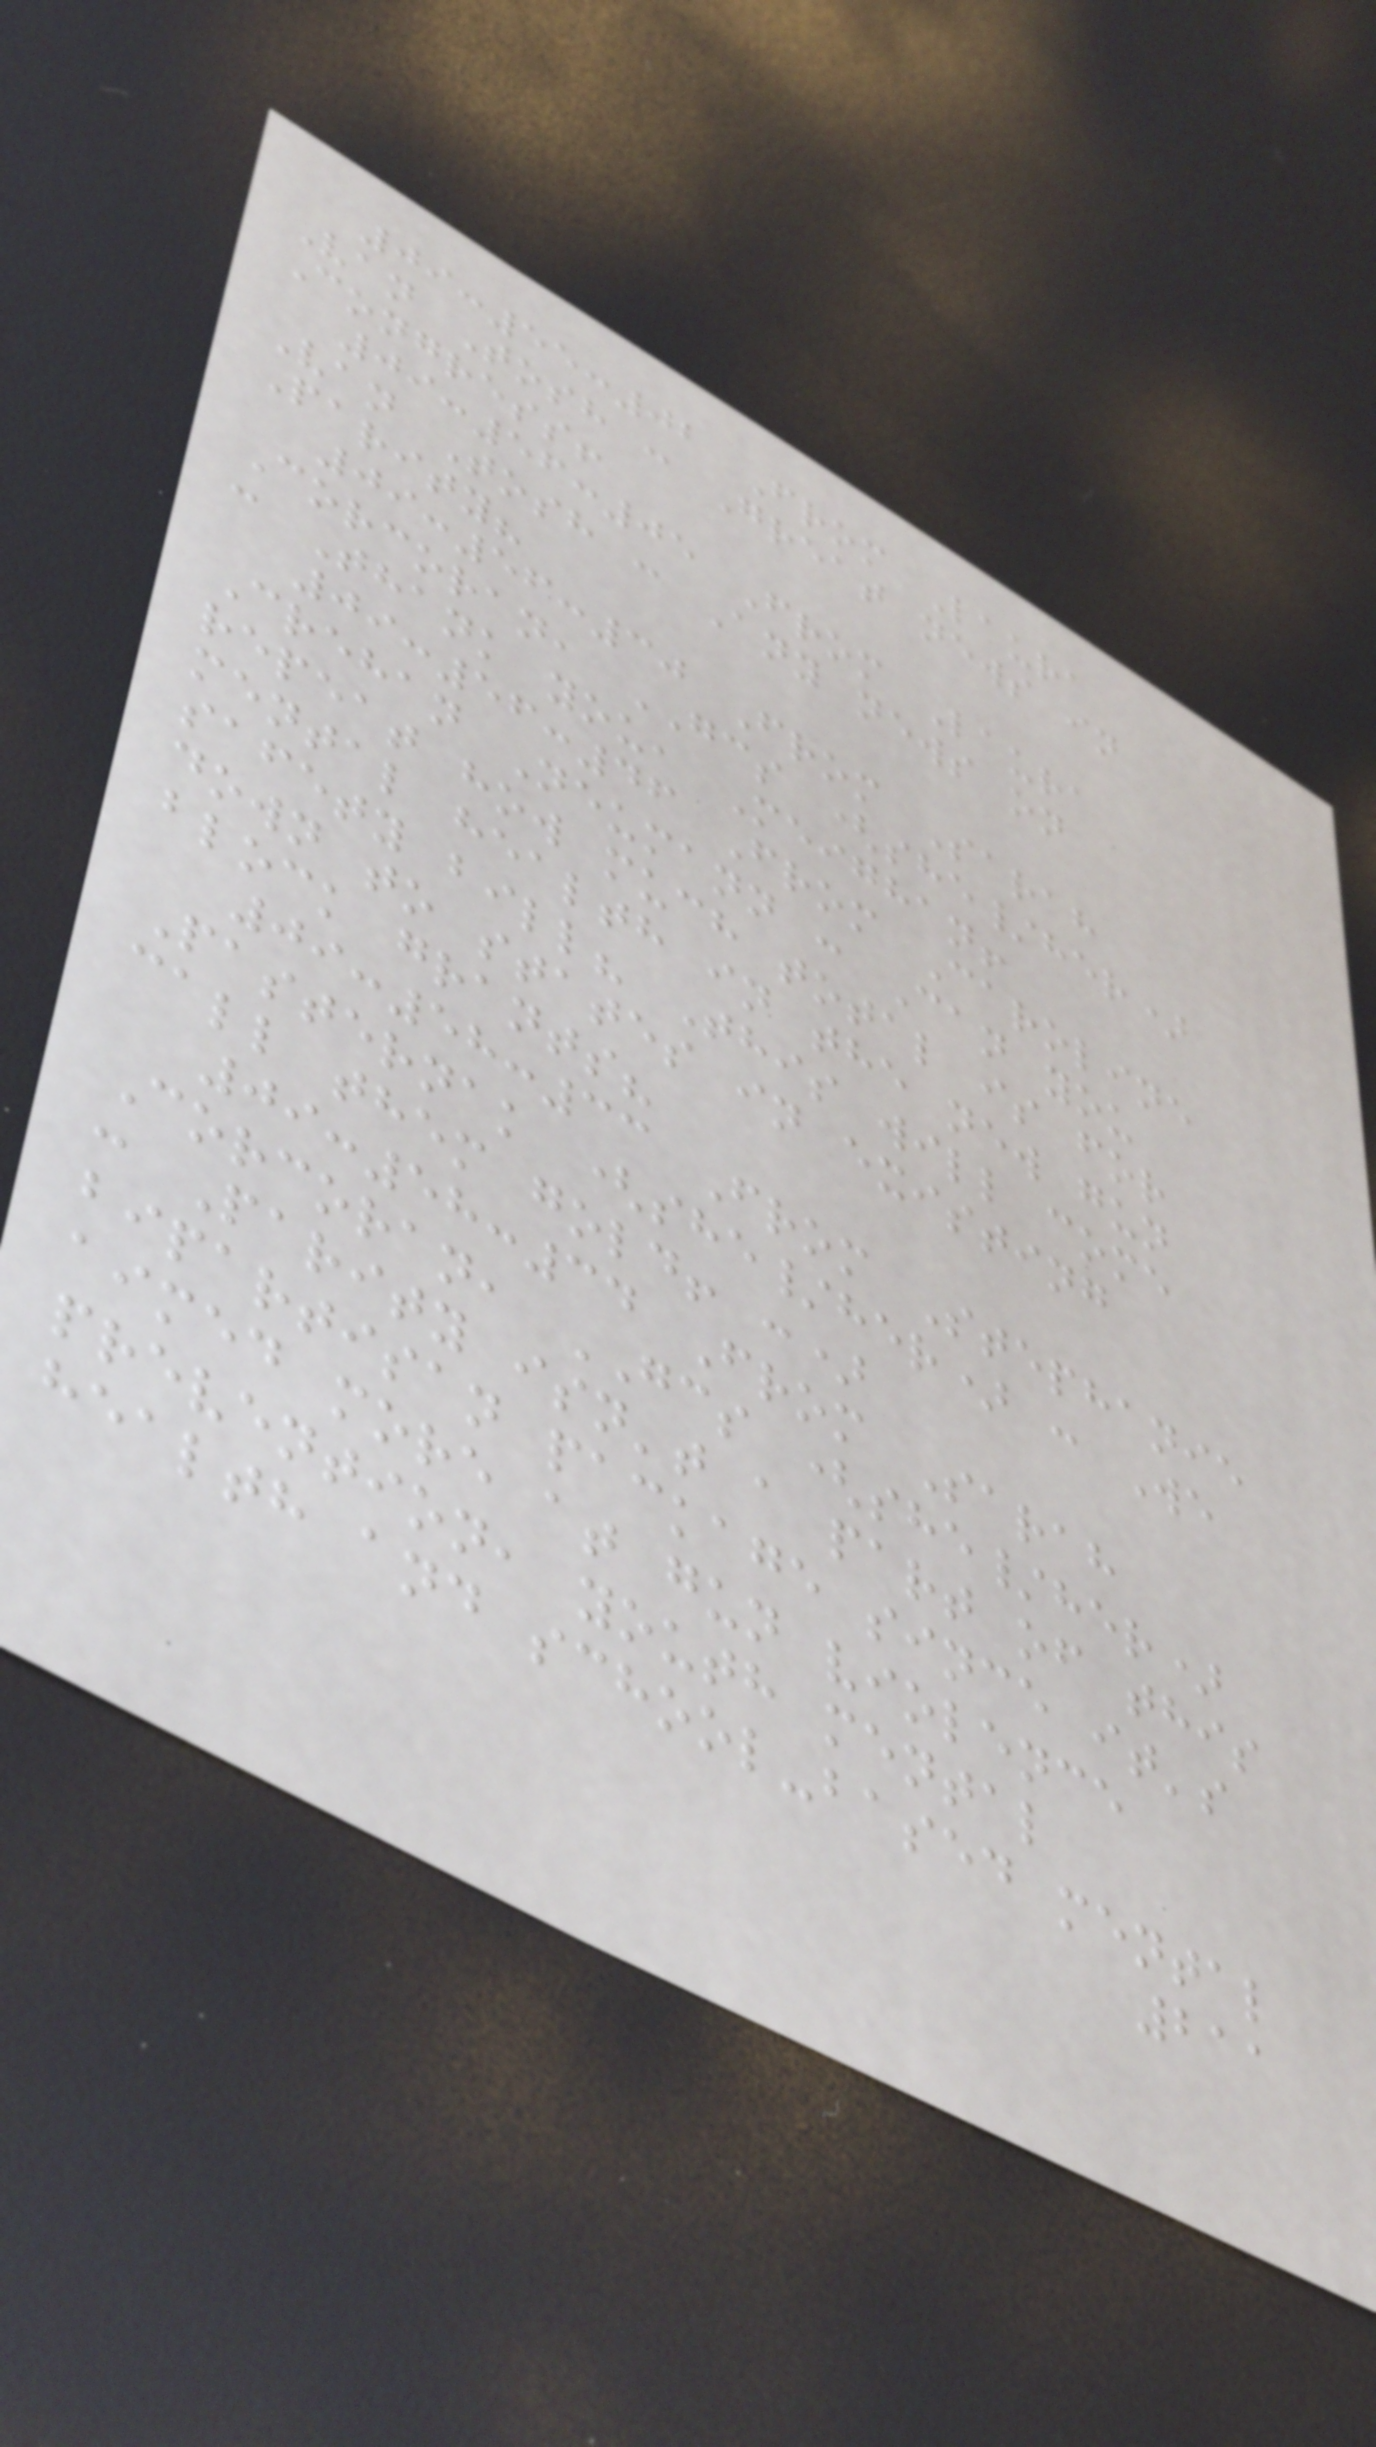09:55:02 From Laura
Van Tosh : Great news in
Congress!
09:56:05 From Laura
Van Tosh : Any news on
Parity?
09:56:30 From Sarah
Corcoran, GCS (she/her)
: Thank you, Meighan!
09:56:46 From Caroline
Crehan Neumann : Can you
repeat how much total is for
mental health in the new gun
safety bill? This will come
down to states in existing
block grants?
09:58:33 From Stephanie
Pasternak (she/her) : We
call them gold! :)
09:58:34 From Sarah
Corcoran, GCS (she/her)
: Parity isn't a part of this
bipartisan package since it's
aimed more at gun violence
prevention, youth mental
health and school-based mental
211
